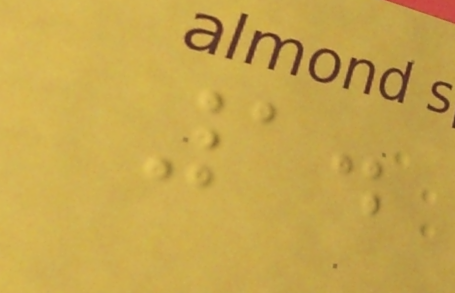1.
